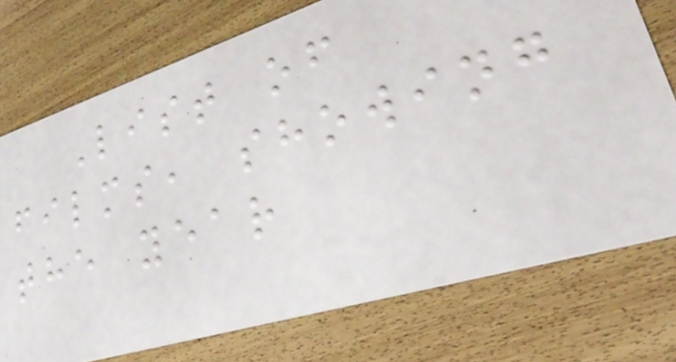List of
films, showing
the year
